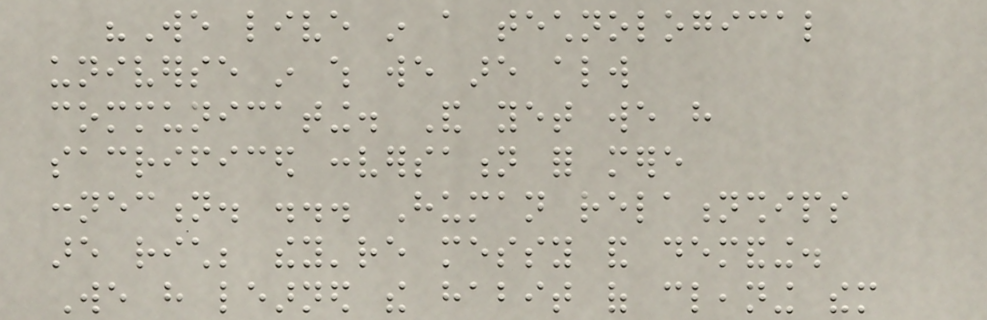"We live in a technological
universe in which we are always
communicating. And yet we have
sacrificed conversation for mere
connection. ... Human relationships
are rich; they're messy and demanding.
We have learned the habit of cleaning them
